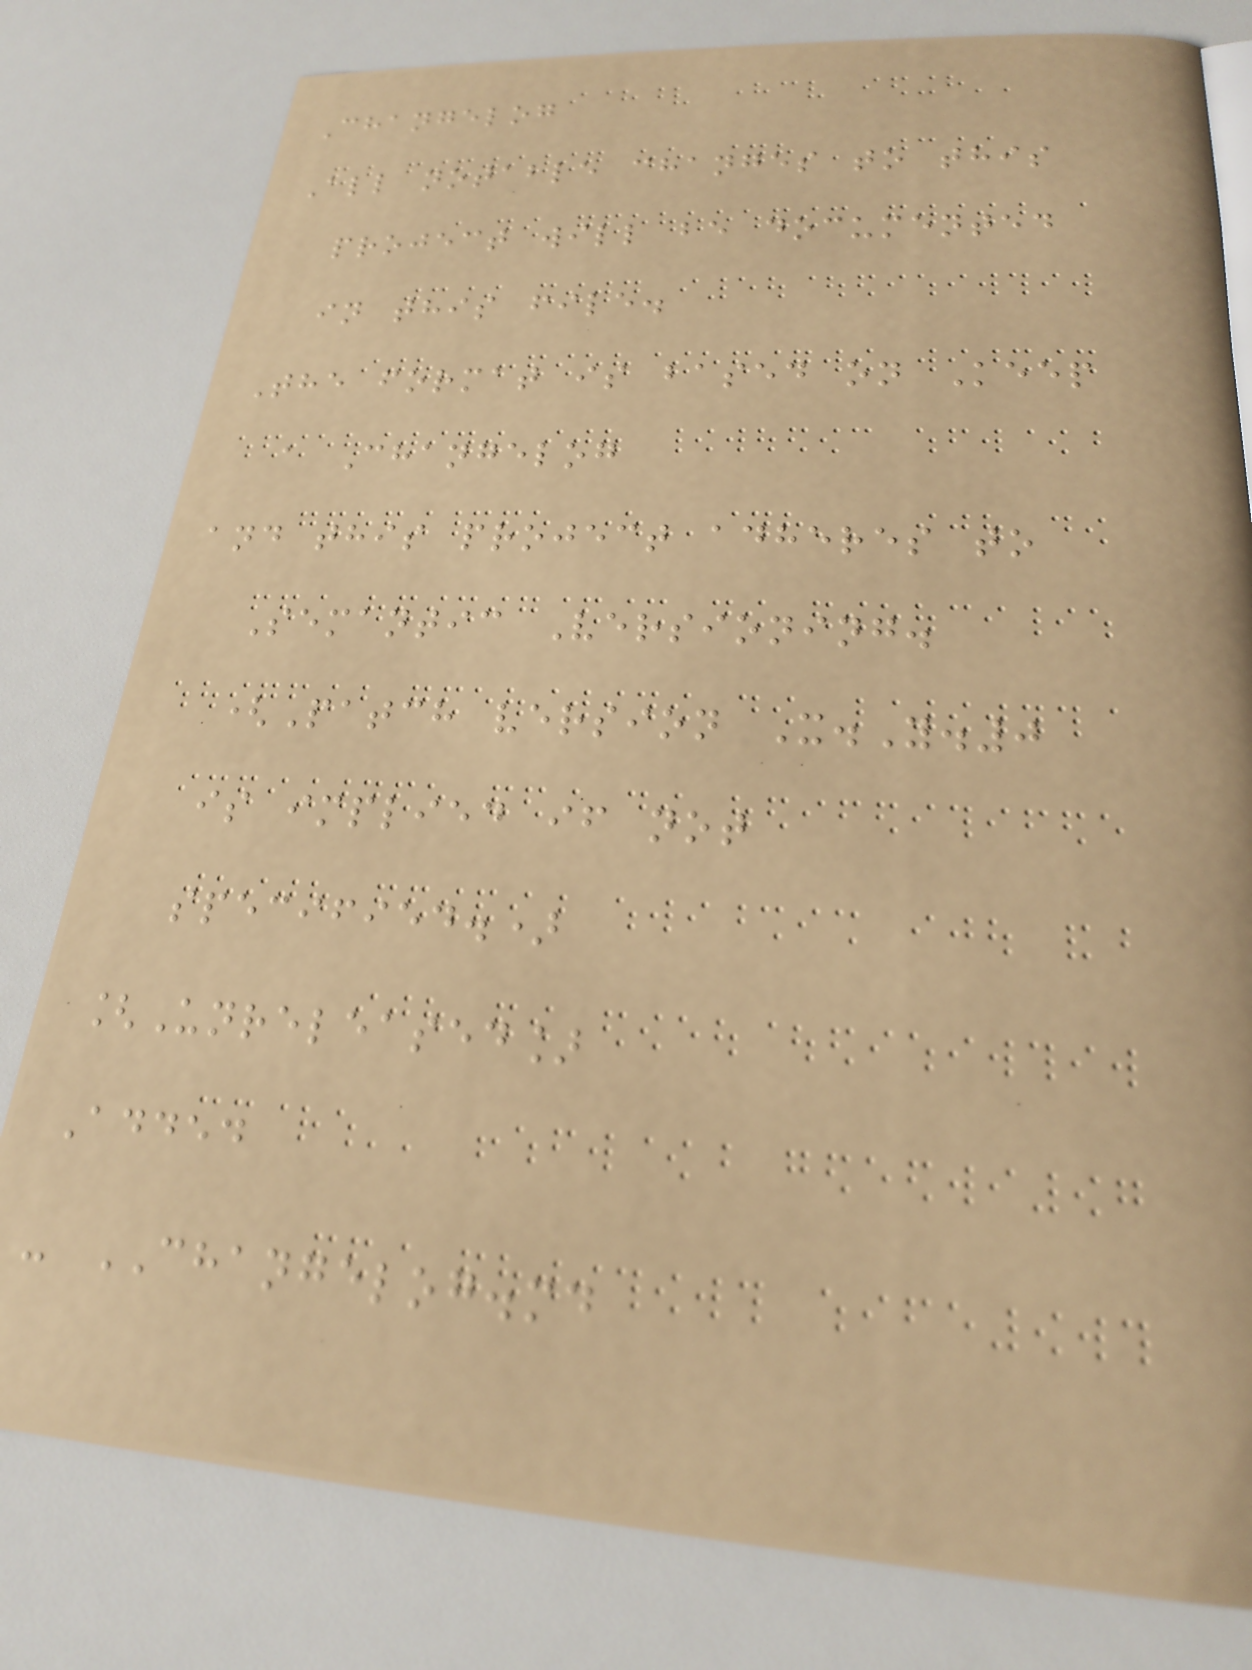Changelog
All notable changes to this
project will be documented
in this file.
The format is based on Keep
a Changelog
and this project adheres to
Semantic Versioning.
(Patch version X.Y.0
is implied if not
specified.)
[Unreleased]
Added
- CHANGELOG.md
